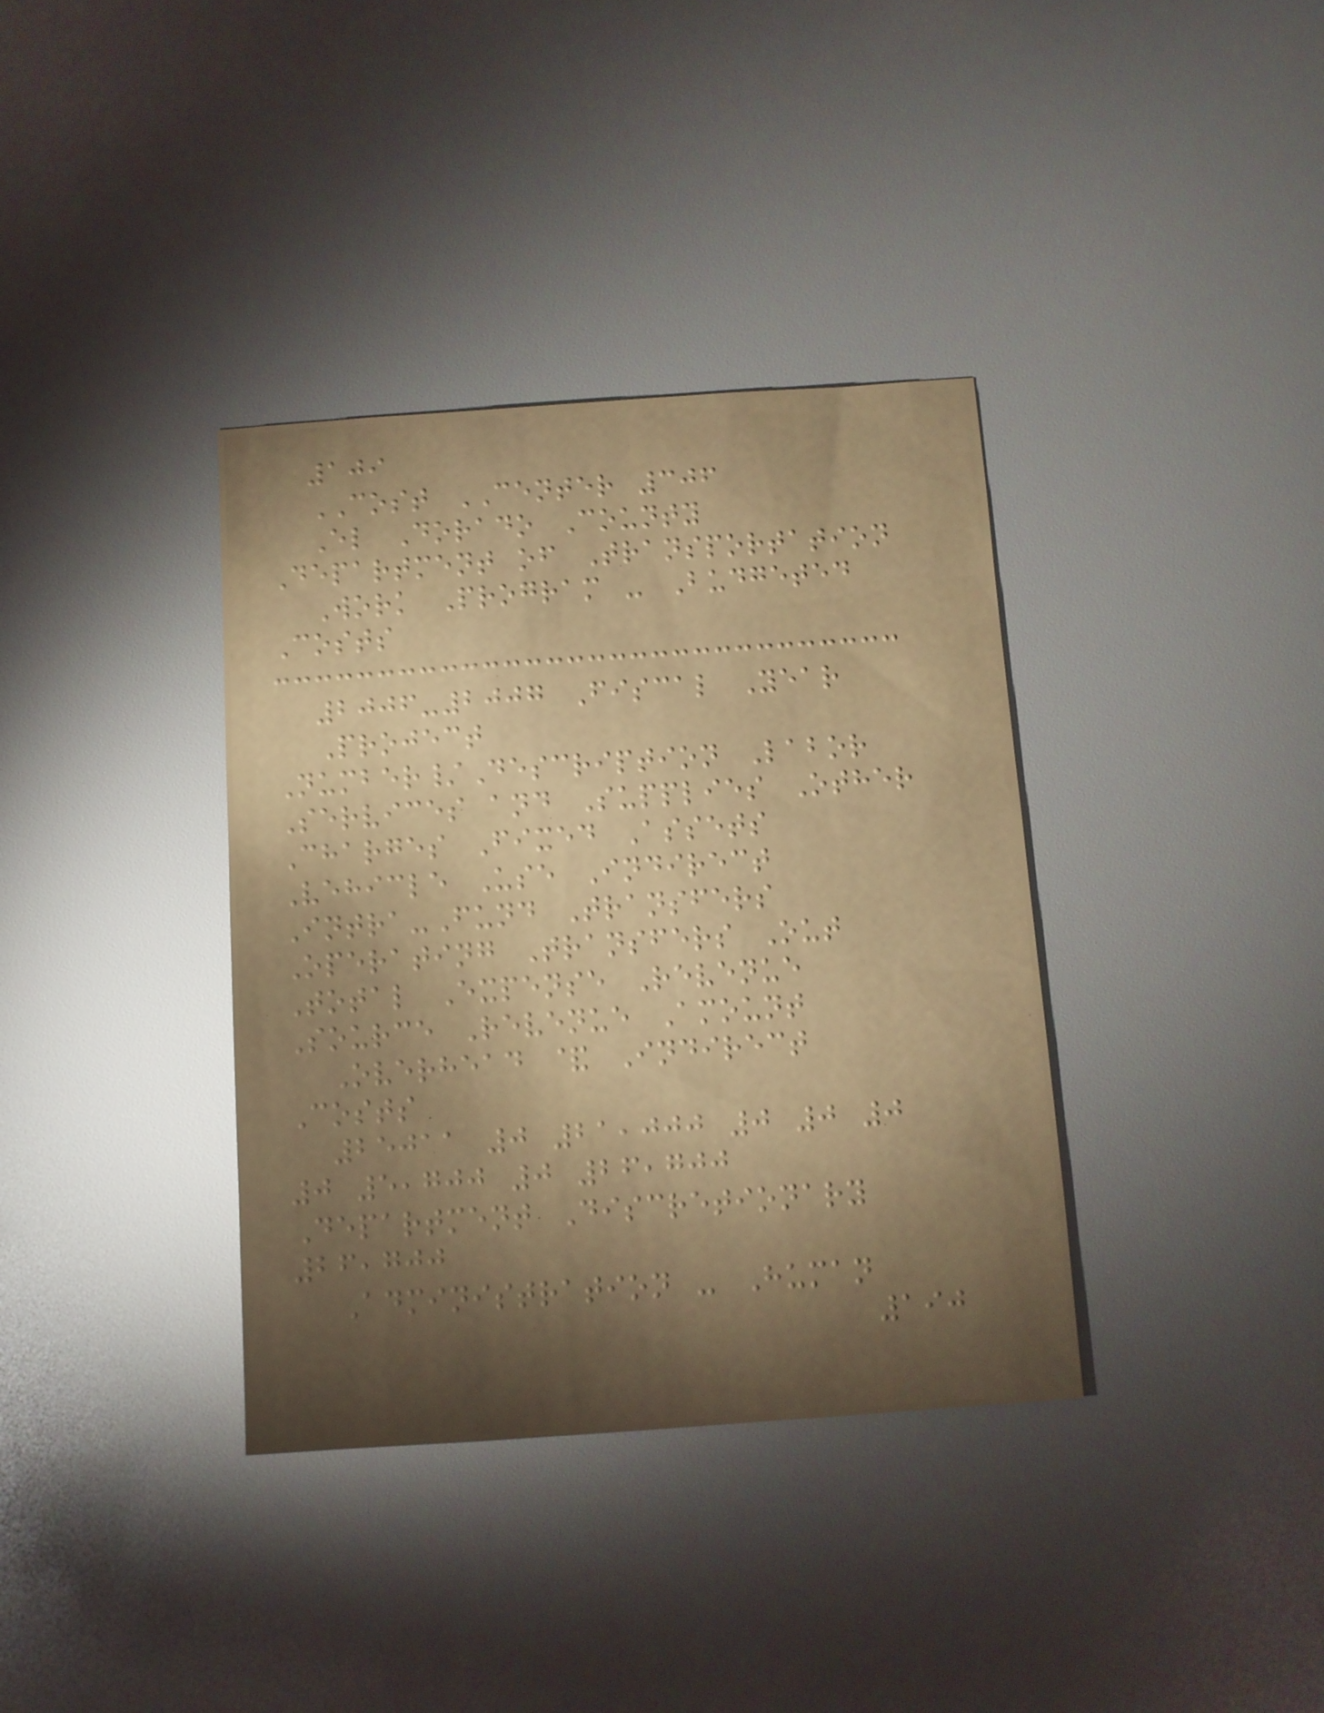109
COST CENTER 306
El Dorado County
Department of Transportation
Work Program - Budgeted
Costs
2006-2007 Fiscal Year
Project
Number/Description Labor
Services and Supplies Other
Charges Fixed Assets
Vehicle Use Indirect
Intra-Fund Transfers
Operating Transfers Out
Total Expense Revenue
Source Revenue Amount
Overhead & Indirect
Costs
25011 0 21,000 0 0 0
0 5,700 0 26,700
Department Discretionary
26,700
Administration - Human
190
